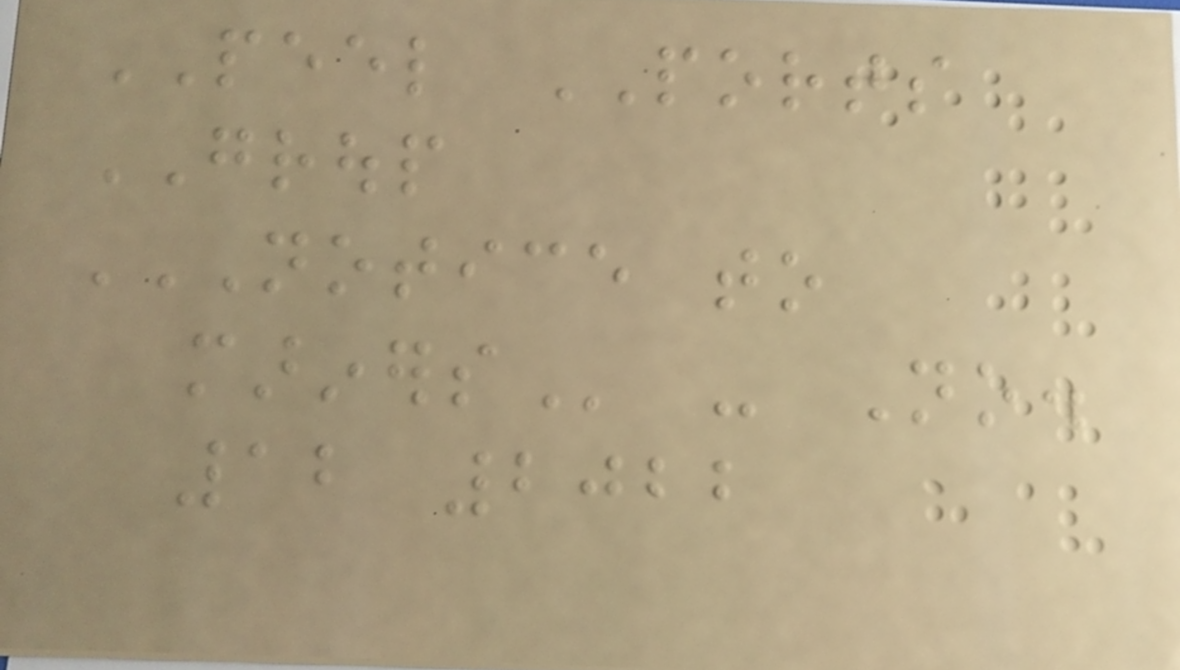PEEL PORTS
GROUP
NOTICE TO
MARINERS - No.
12 2022
